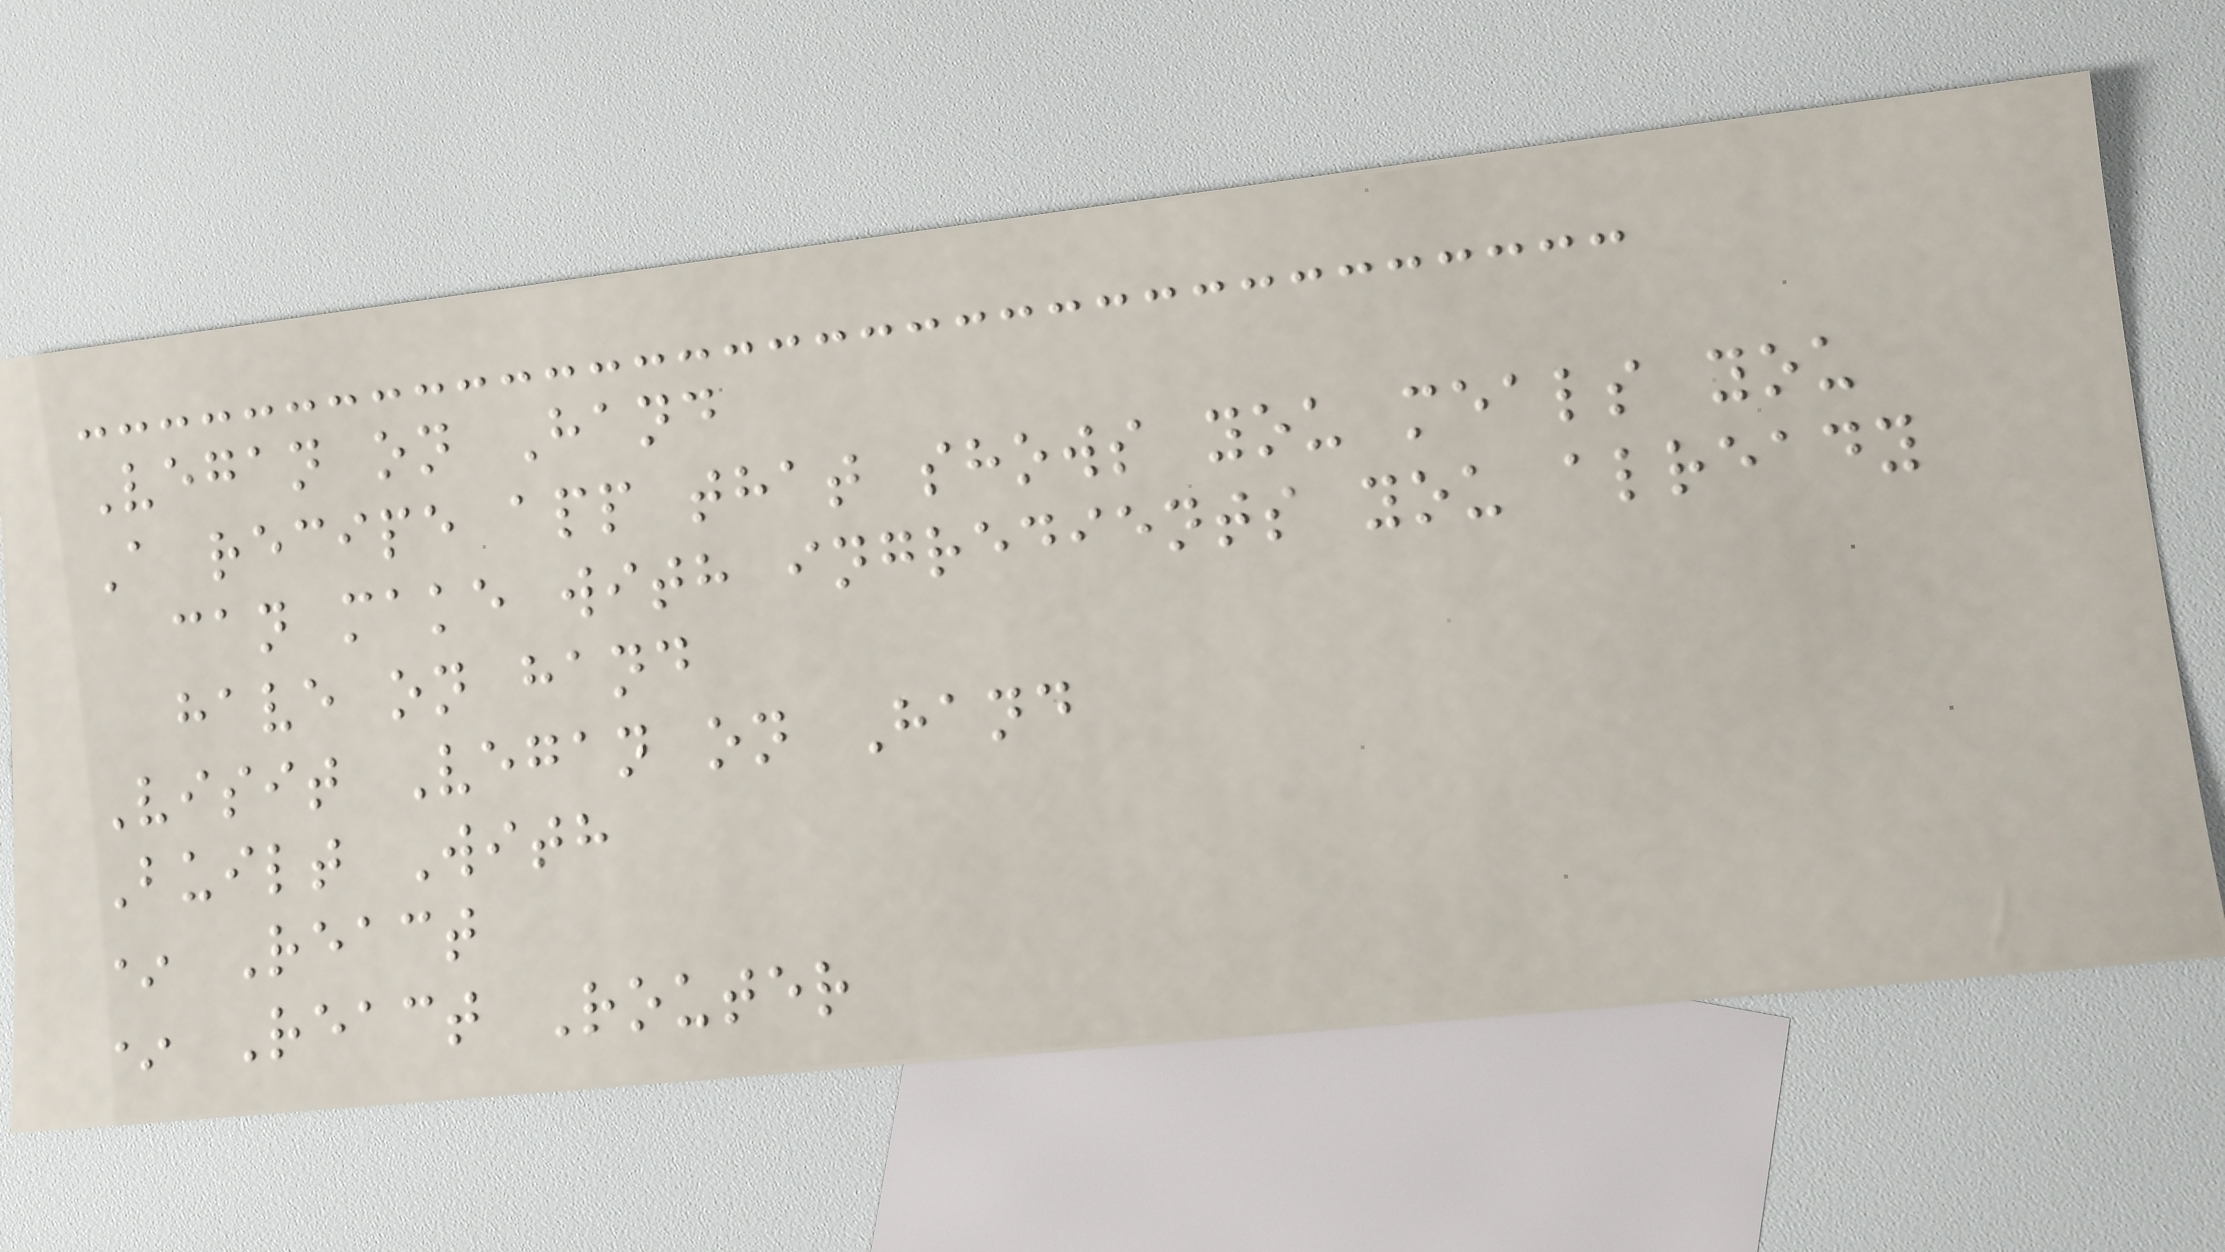Vegan on Hand
A recipe app that shows you meals you
can make with ingredients you already
have on hand
Visit Vegan on Hand
Built With
* React
* React Router
